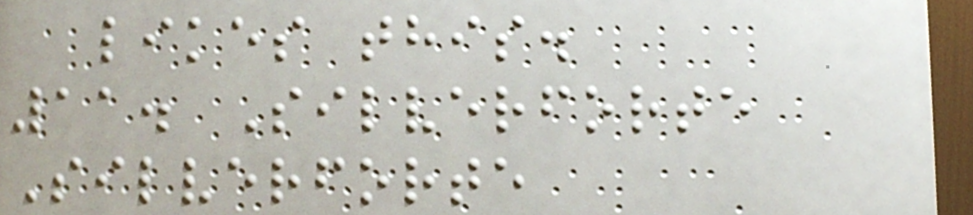likes this.
11. Silverforte
Silverforte
